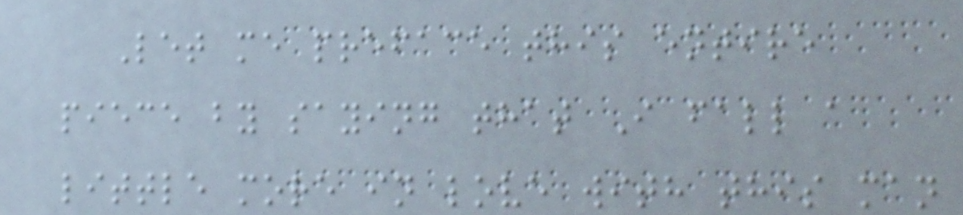Let me preface this entire
piece by saying that I fall a
little more in love with this man
